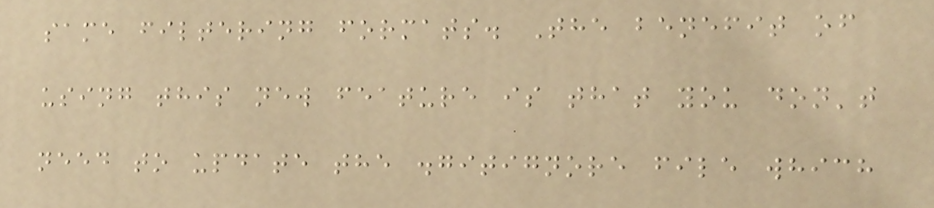same filtering formats. The benefit of
using this new feature is that you don't
need to update the .gitignore file which
